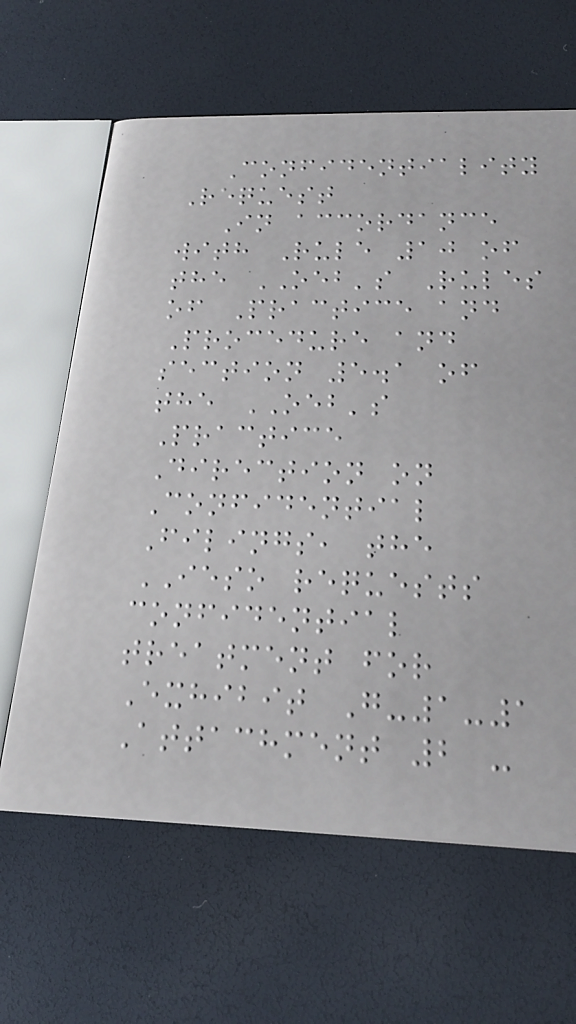Confidentiality
Request
In accordance
with Rule 10 of
the OEB's Rules
of Practice and
Procedure and
section 5.1 of
the OEB's
Practice
Direction on
Confidential
Filings, the
IESO requests
confidential
treatment for
Exhibit G-1-1
Attachment 2 -
